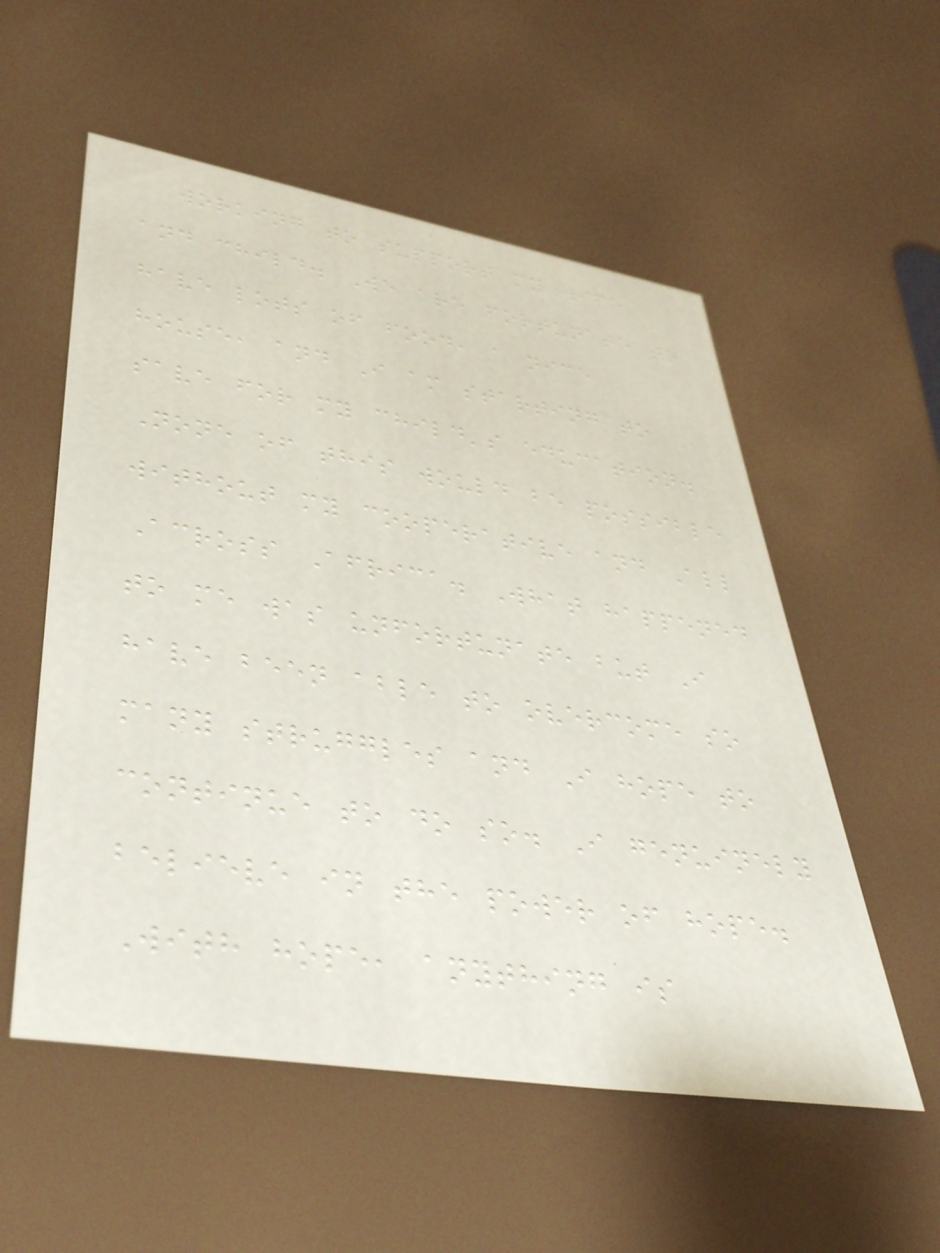working to support my wife
and child. We are fortunate to
have lots of food, a nice
house, and I am starting to
save for my child's education.
None of this would be possible
without my cooperative and All
Across Africa. What happened
to me was unfortunate but I
have been able to overcome so
many struggles and I hope to
continue to do so. I genuinely
believe in the power of hope.
With hope, anything is
